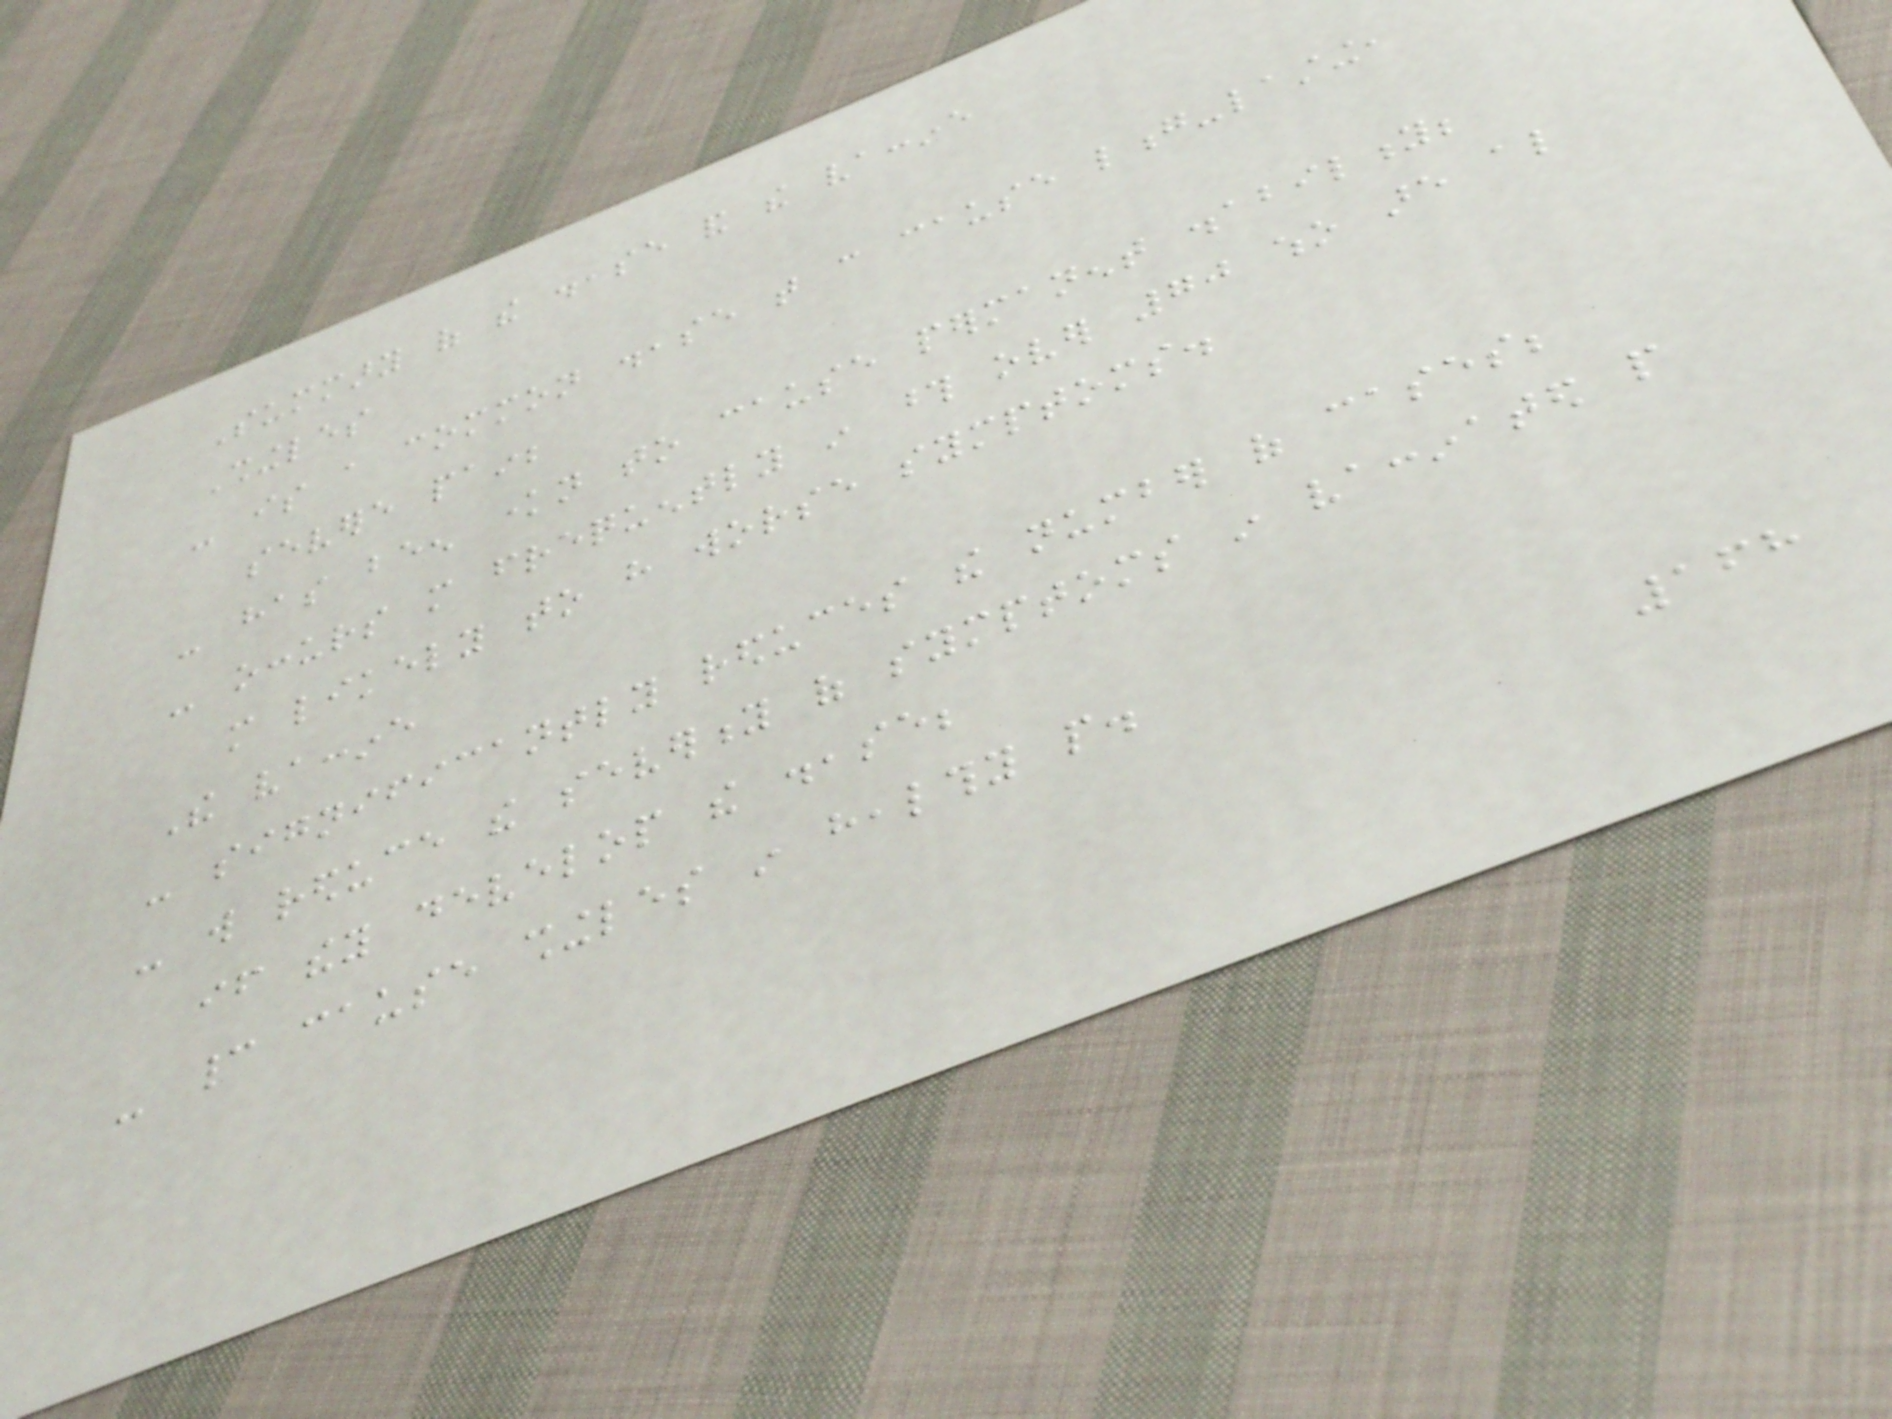Summary of the disease and the vaccine
Shingles
- is a common disease that can cause long-lasting,
severe pain;
- has been known to cause permanent disability;
- occurs more frequently in those over 70 who are also
more likely to have worse symptoms.
The vaccine
- significantly reduces the number of cases;
- will reduce the severity of symptoms in vaccinated people
if they develop the disease;
- cannot cause shingles in healthy people.
168
